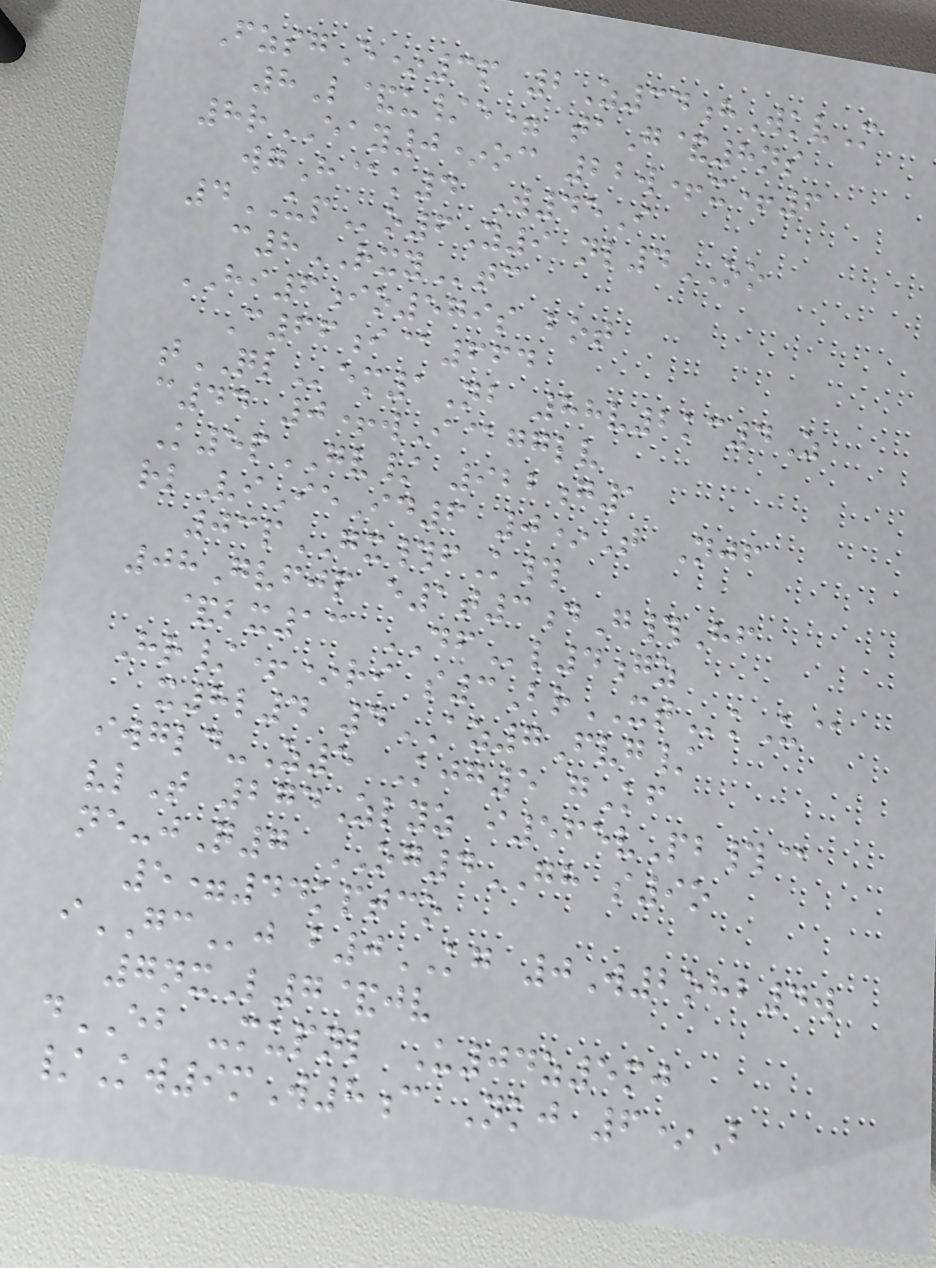FzsgE*3p 2Z34hWkvM
8L&u/e= taG&8ns
8rEAY0*oc 22w+x+6
wgH@k4 W45I
4UPo6Y9 nl4OO
c8RXYtc
HI6io579s bot
C66i@664
tQLem1Nb 88v2kc4Z
c44 0+wI@gglv
K5pGV/ 922g1
rlViIeId6 0*T Njf
03pGX#fK#
08Gvfjp e1t3dG#Hf
&bx13 DFl4gz
Hr/+*ri s3BrXTkU@
x8l4 4AZ7Fvg/
iwgld-Z5 Kjg5 gKf
vlT 274Zlyz i565vPb#@
ne-jQ7 OG4GH s9o
5=44kptco
iGCj b0KG 0W2ohb4w
7nxL7&jv
dEB -mupnl U04z5mj
/Kw9mW8c Nkj 6*B
